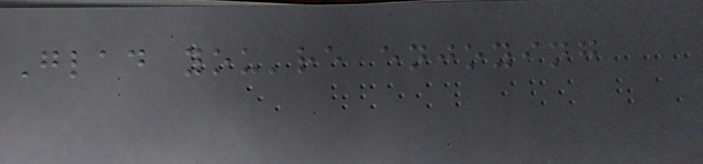Glad you're enjoying
